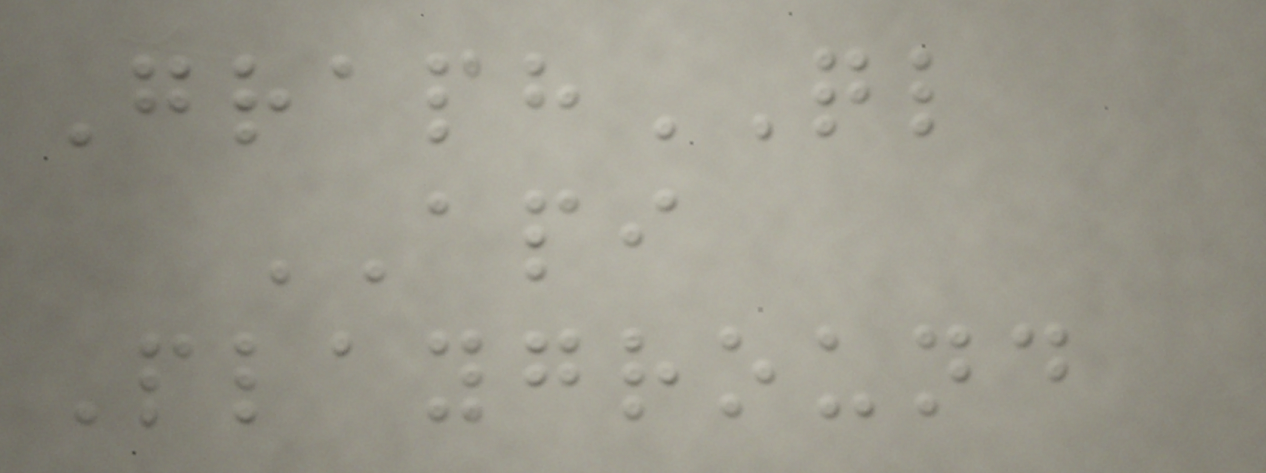GraphQL
API
Playground
